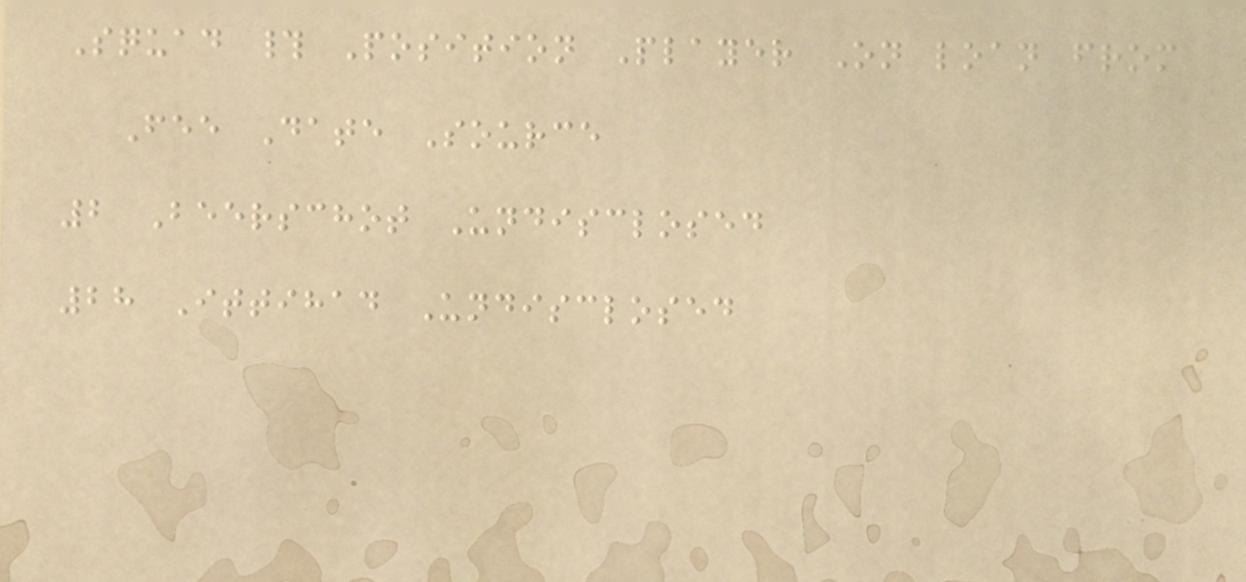Squad # Position Player On loan from
Fee Date Source
2 Beerschot Undisclosed
28 Ittihad Undisclosed
